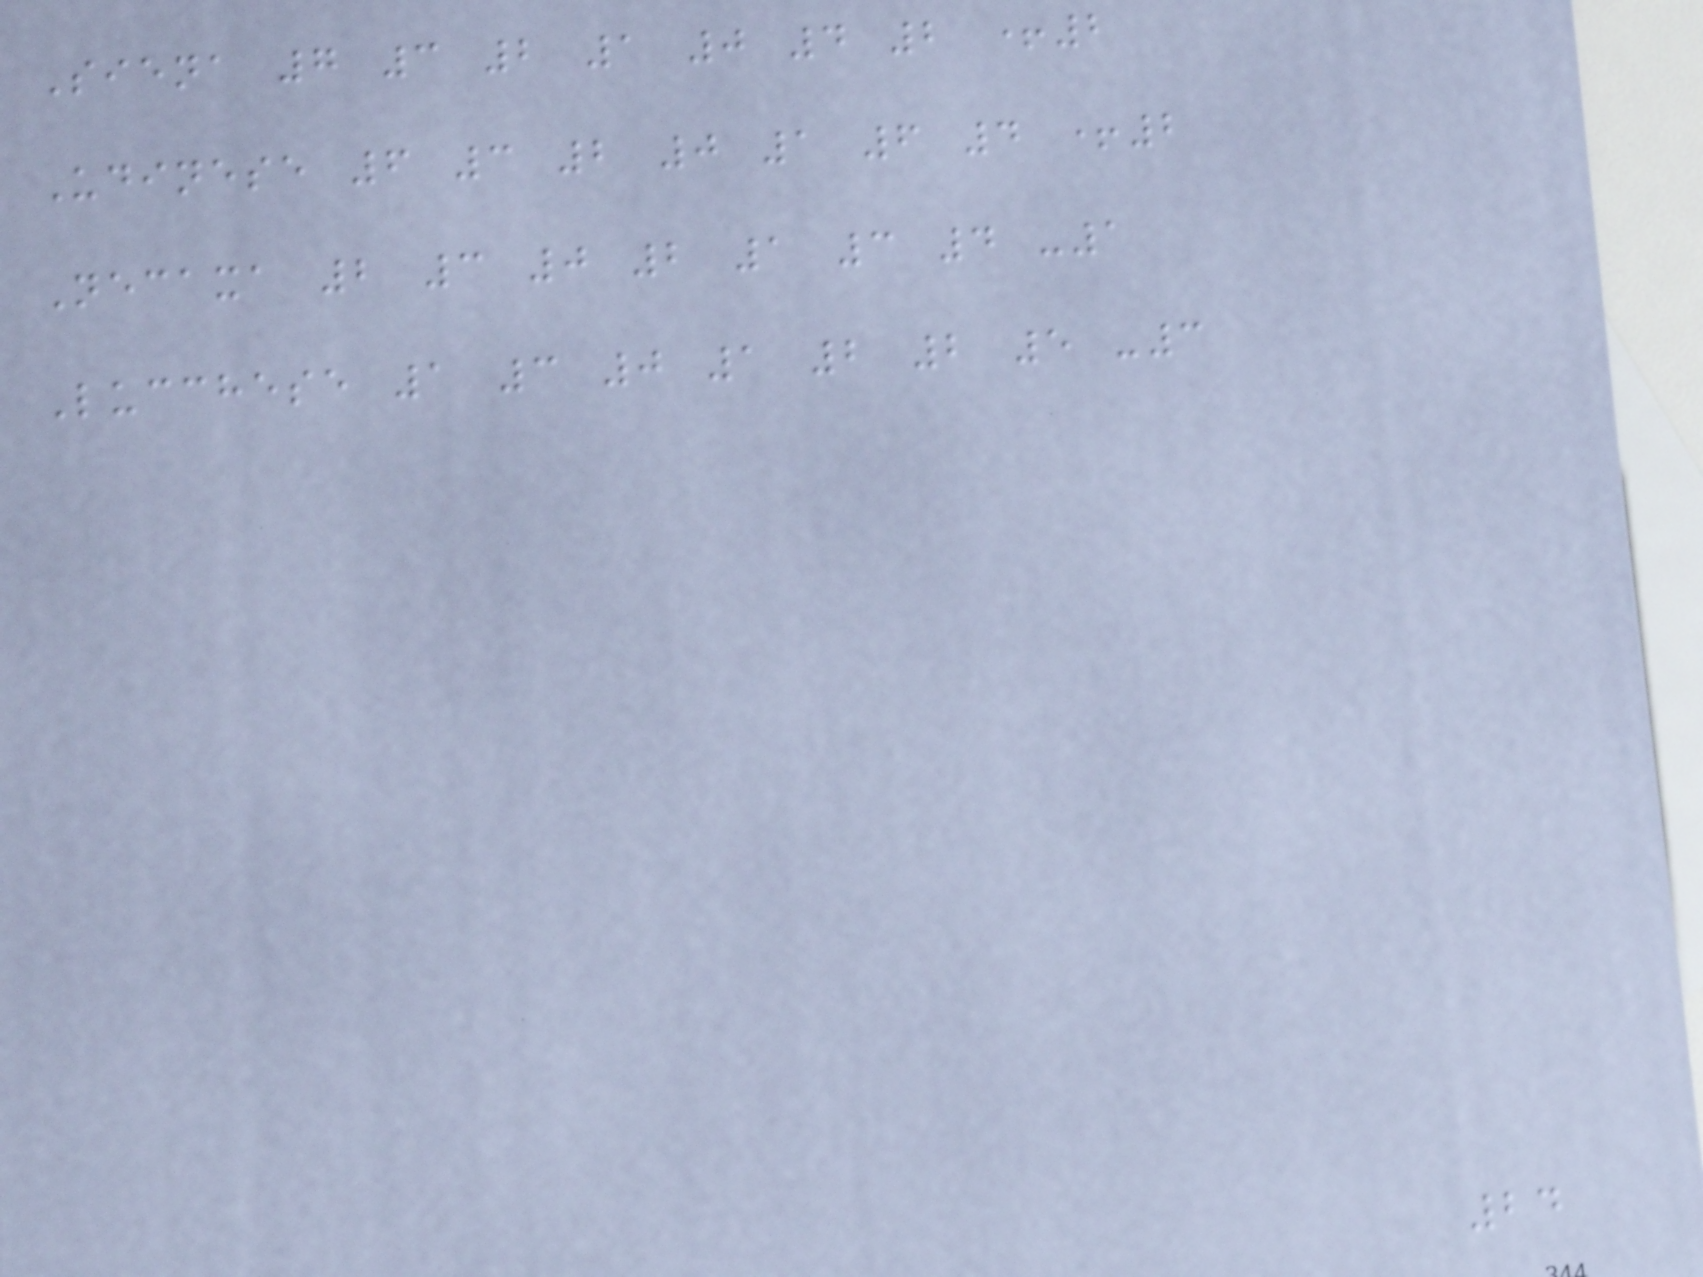Siena 7 3 2 1 0 4 2 +2
Udinese 6 3 2 0 1 6 4 +2
Necaxa 2 3 0 2 1 3 4 -1
Lucchese 1 3 0 1 2 2 5 -3
24
